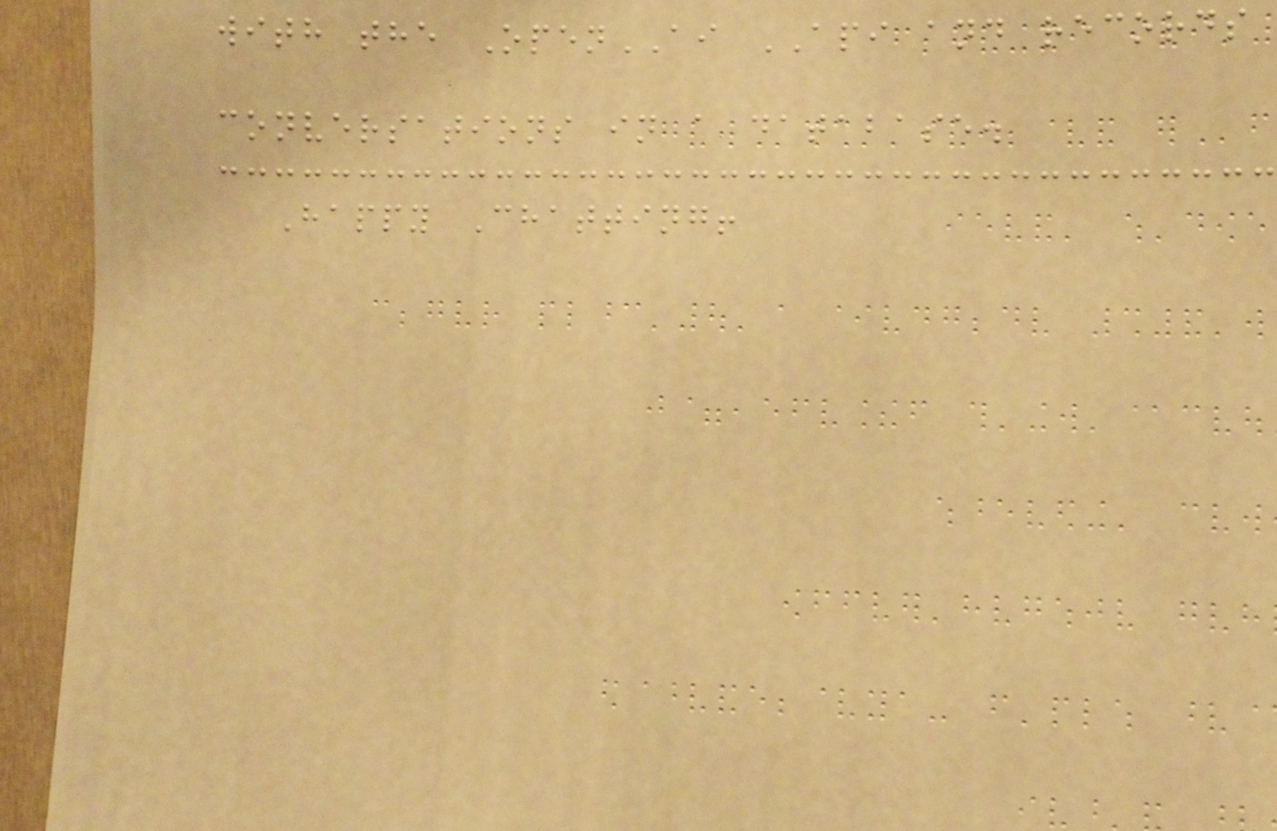with the OpenAI API and records
conversations in a database.
Happy Chatting!
